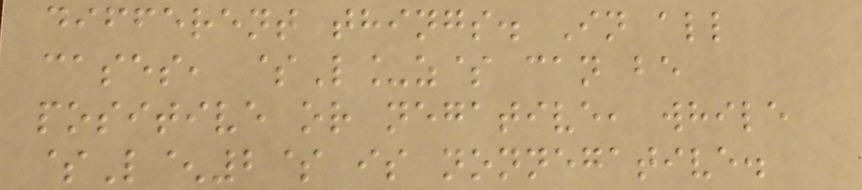different things. In all
cases, $L_z$ can be
positive or negative, while
$L^2$ is nonnegative.
